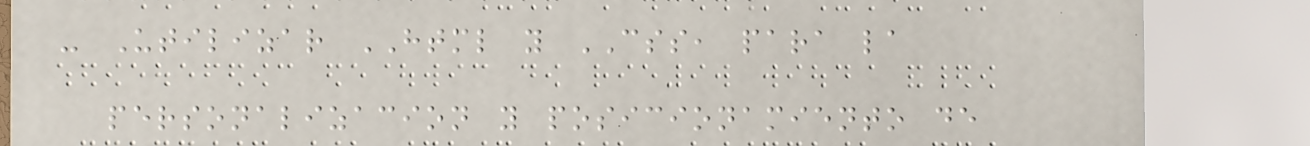- Utilizar HTML y CSS, para la
personalizacion y posicionamiento de
